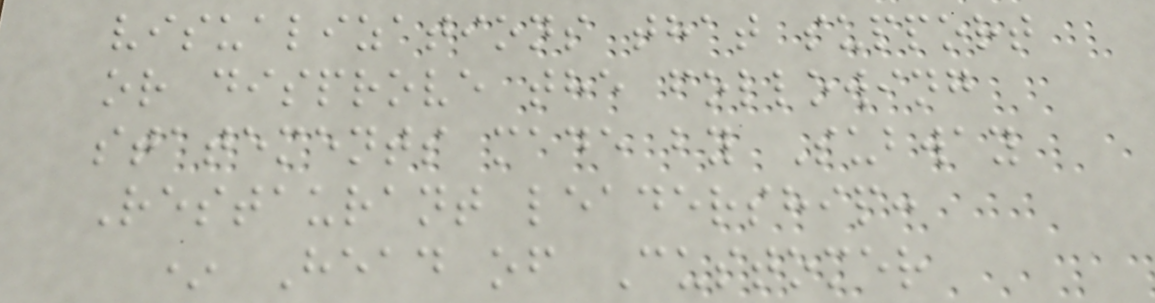visualizations that support
or disprove the following
statements made by Subway
Restaurant leadership:
* Head of Customer
